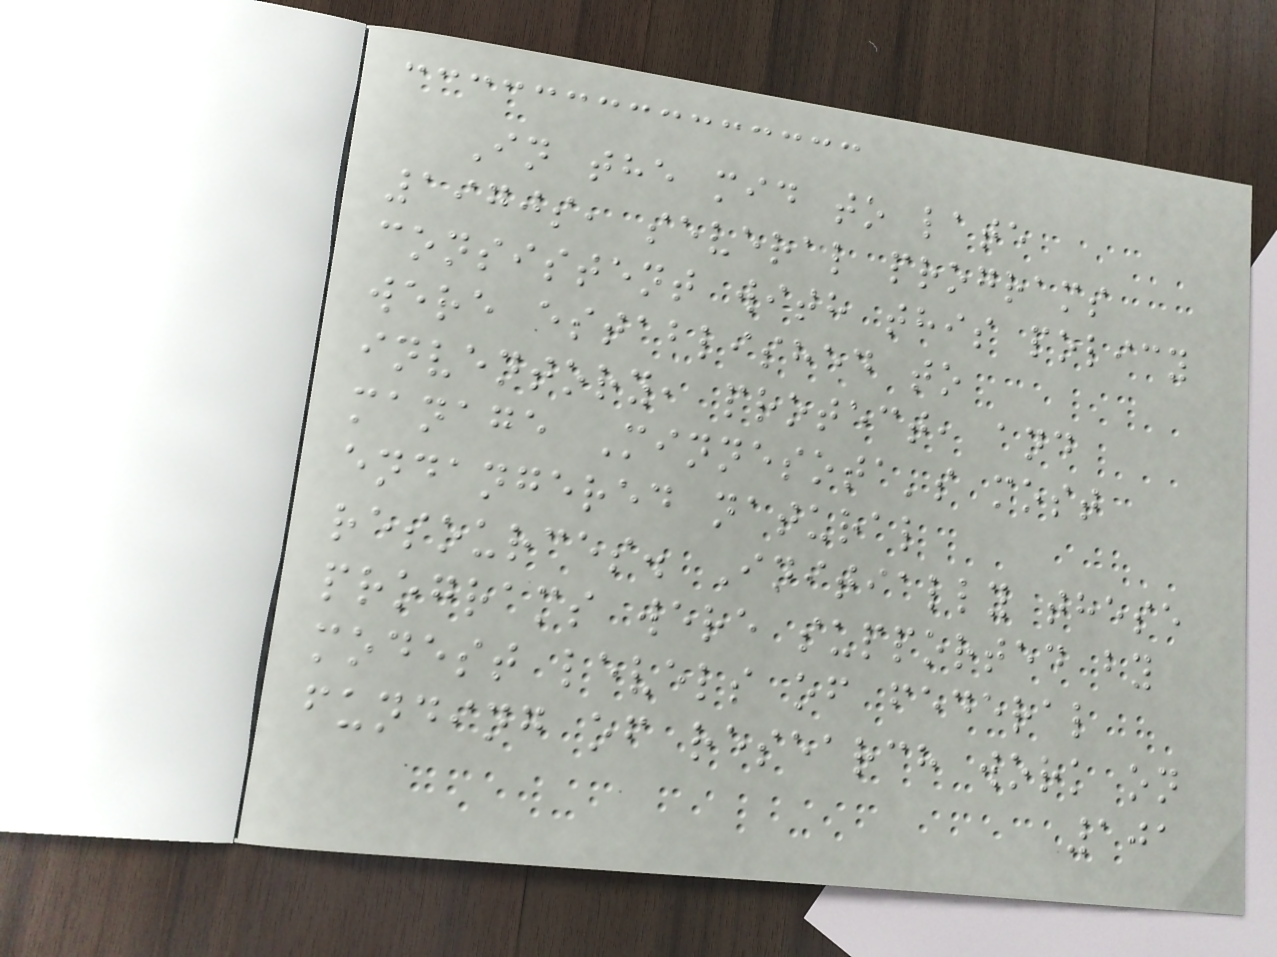In the mid to late
1970s, several programs
consistent with this policy
were established to
inventory, protect, and
manage Minnesota's most
endangered natural
resources. Initially these
programs were supported by
modest levels of federal
funding of research work on
101
